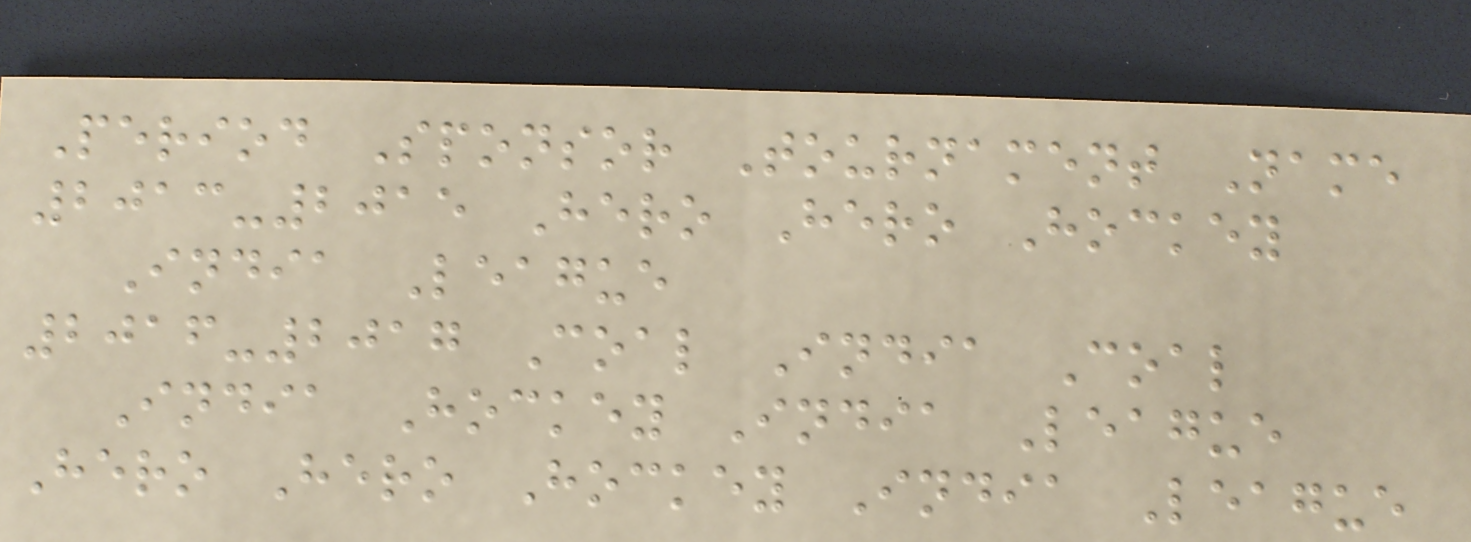Period Sponsor Tournament Name
2013-2015 Hero Hero Hockey
India League
2016-2017 Coal India Coal
India Hockey India League
Hero Hero Hockey India League
